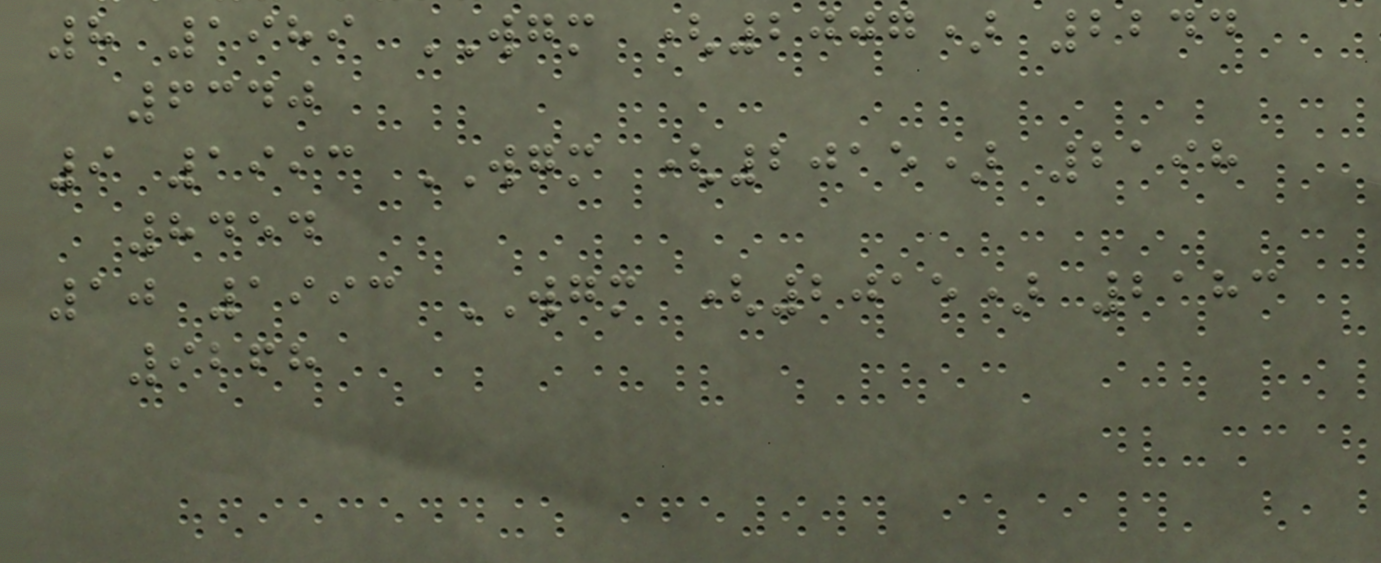8 1989 WGM (2007) 2244
6340
9 1993 WGM (2015) 2198
8454
10 1993 WGM (2015) 2183
9268
